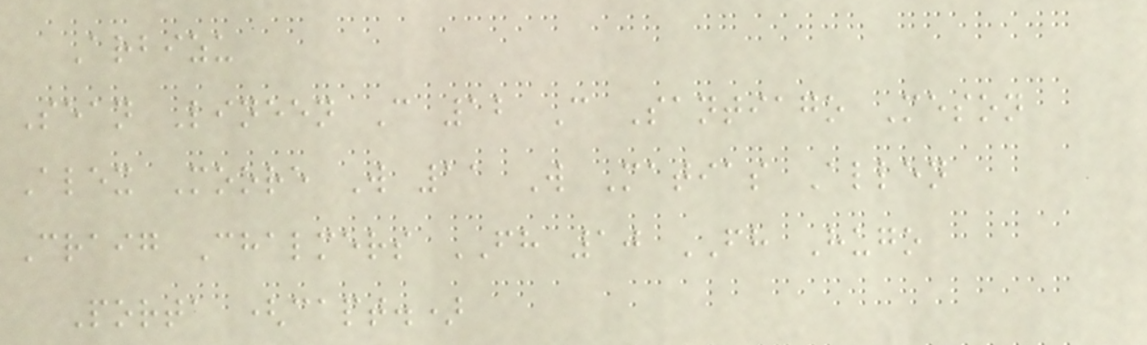Arbizu
Sean Lineen C 12 C Santiago Meson
Alex Moore W 11 W Matias Allen
Craig Chalmers FH 10 FH Hugo
Porta (capt.)
